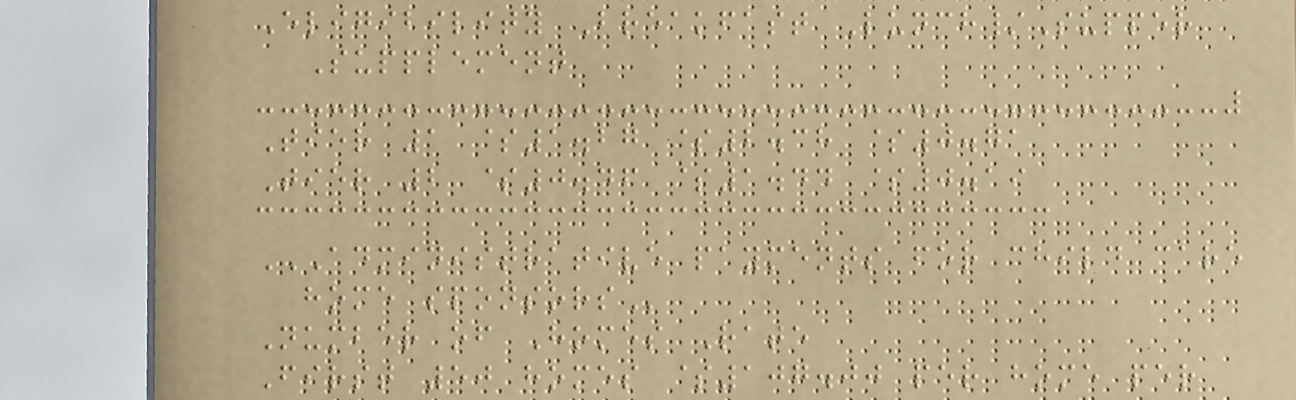Eligibility Breakfast Lunch/Supper
Supplement
Tier 1 $1.27 $2.38 $0.71
Tier 2 $0.46 $1.44 $0.19
ADMINISTRATIVE PAYMENTS FOR CHILD CARE
HOME SPONSORS
Number of Homes Rate
First 50 homes $107.00 per home per
